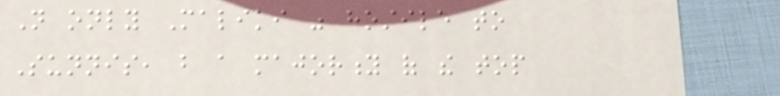Not only Maliki was hostile to
Sunnis, but a majority of the top
